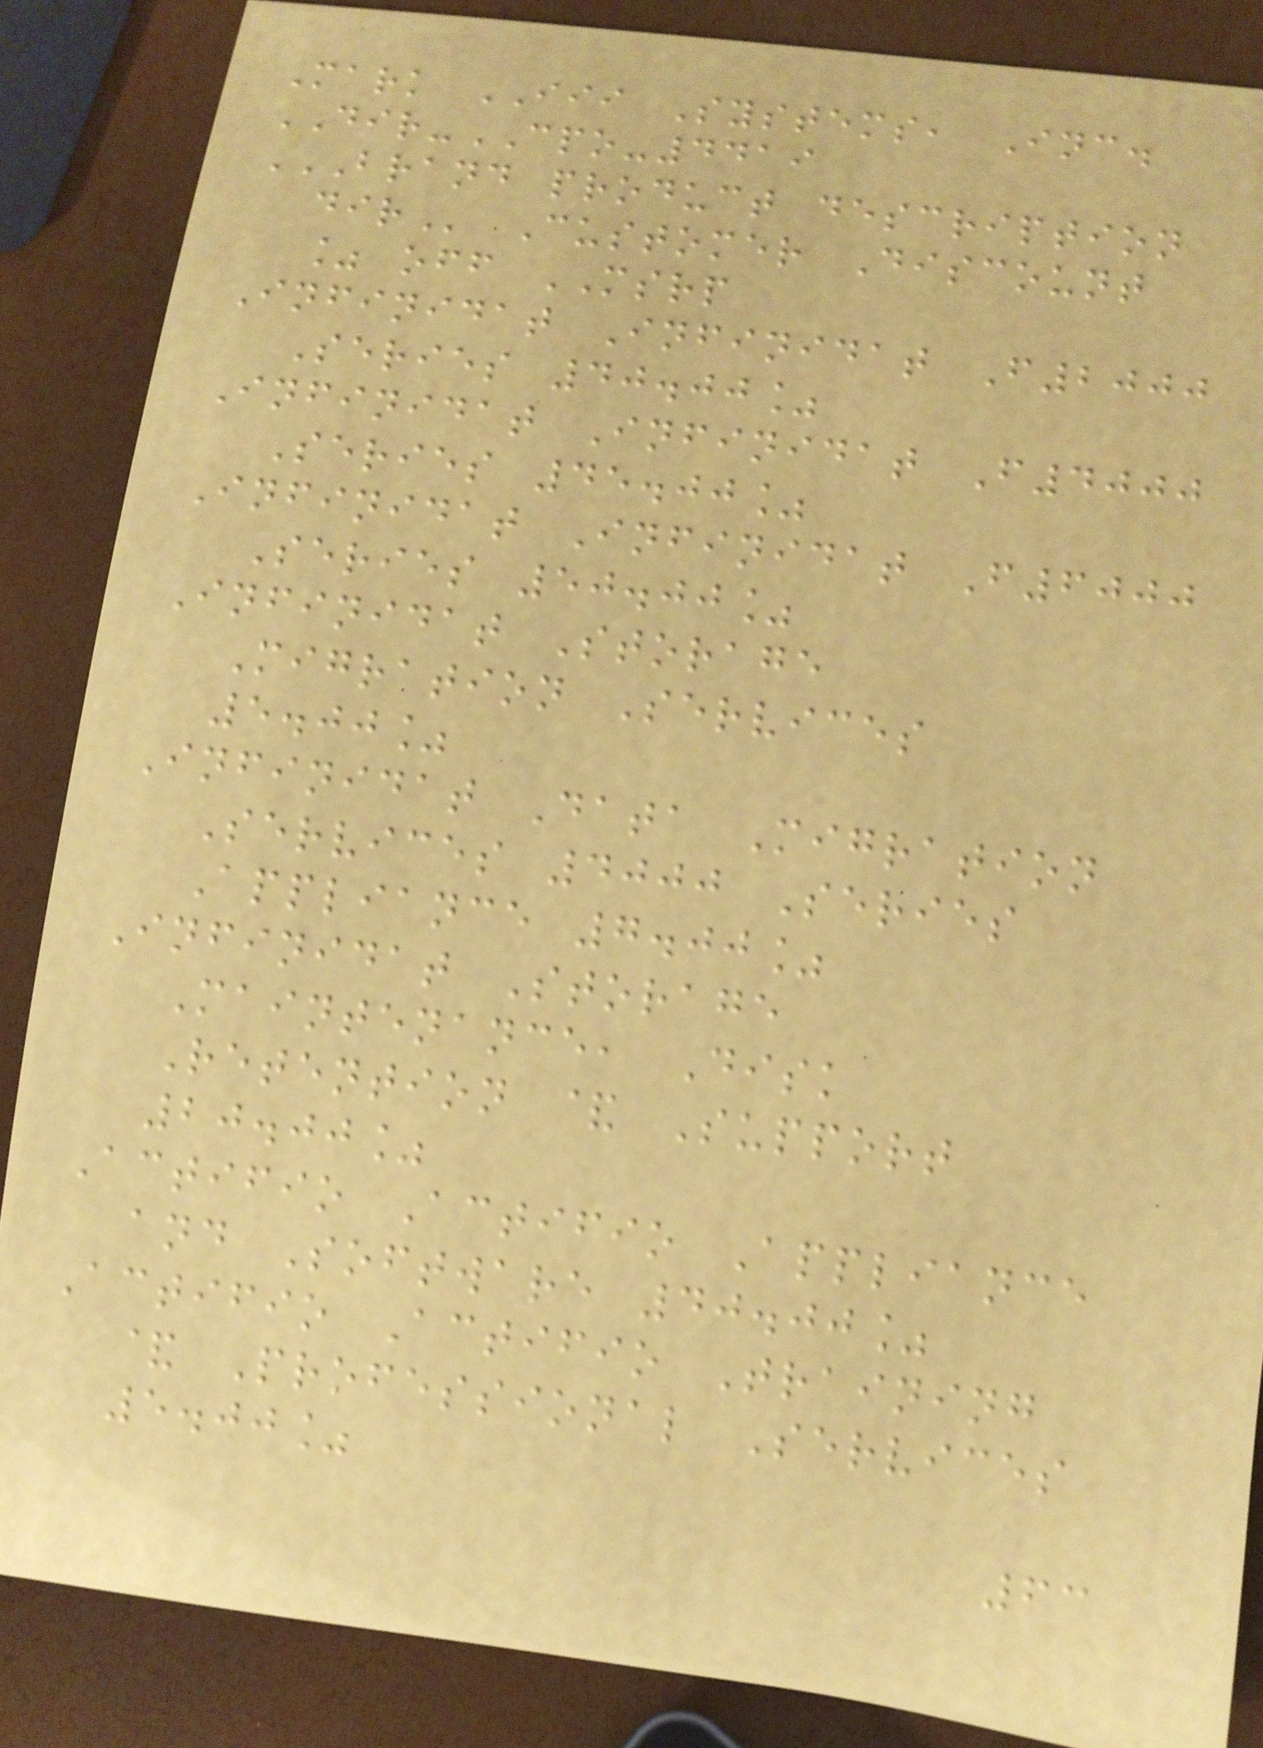Mark III Systems, Inc.
DIR-CPO-4419
BRAND PRODUCT DESCRIPTION
DIR Customer Discount
% off MSRP
Infinidat Infinidat F2000
Series 40.00%
Infinidat Infinidat F4000
Series 45.00%
Infinidat Infinidat F6000
Series 50.00%
Infinidat Storage
Migration Services
5.00%
Infinidat Data Migration
Services 4000 Series
Appliance 7.00%
Infinidat Storage
Maintenance, Disk
Retention & Support
20.00%
Actifio Actifio Appliance
and Software 40.00%
Actifio Actifio Training
& Professional Services
5.00%
63
